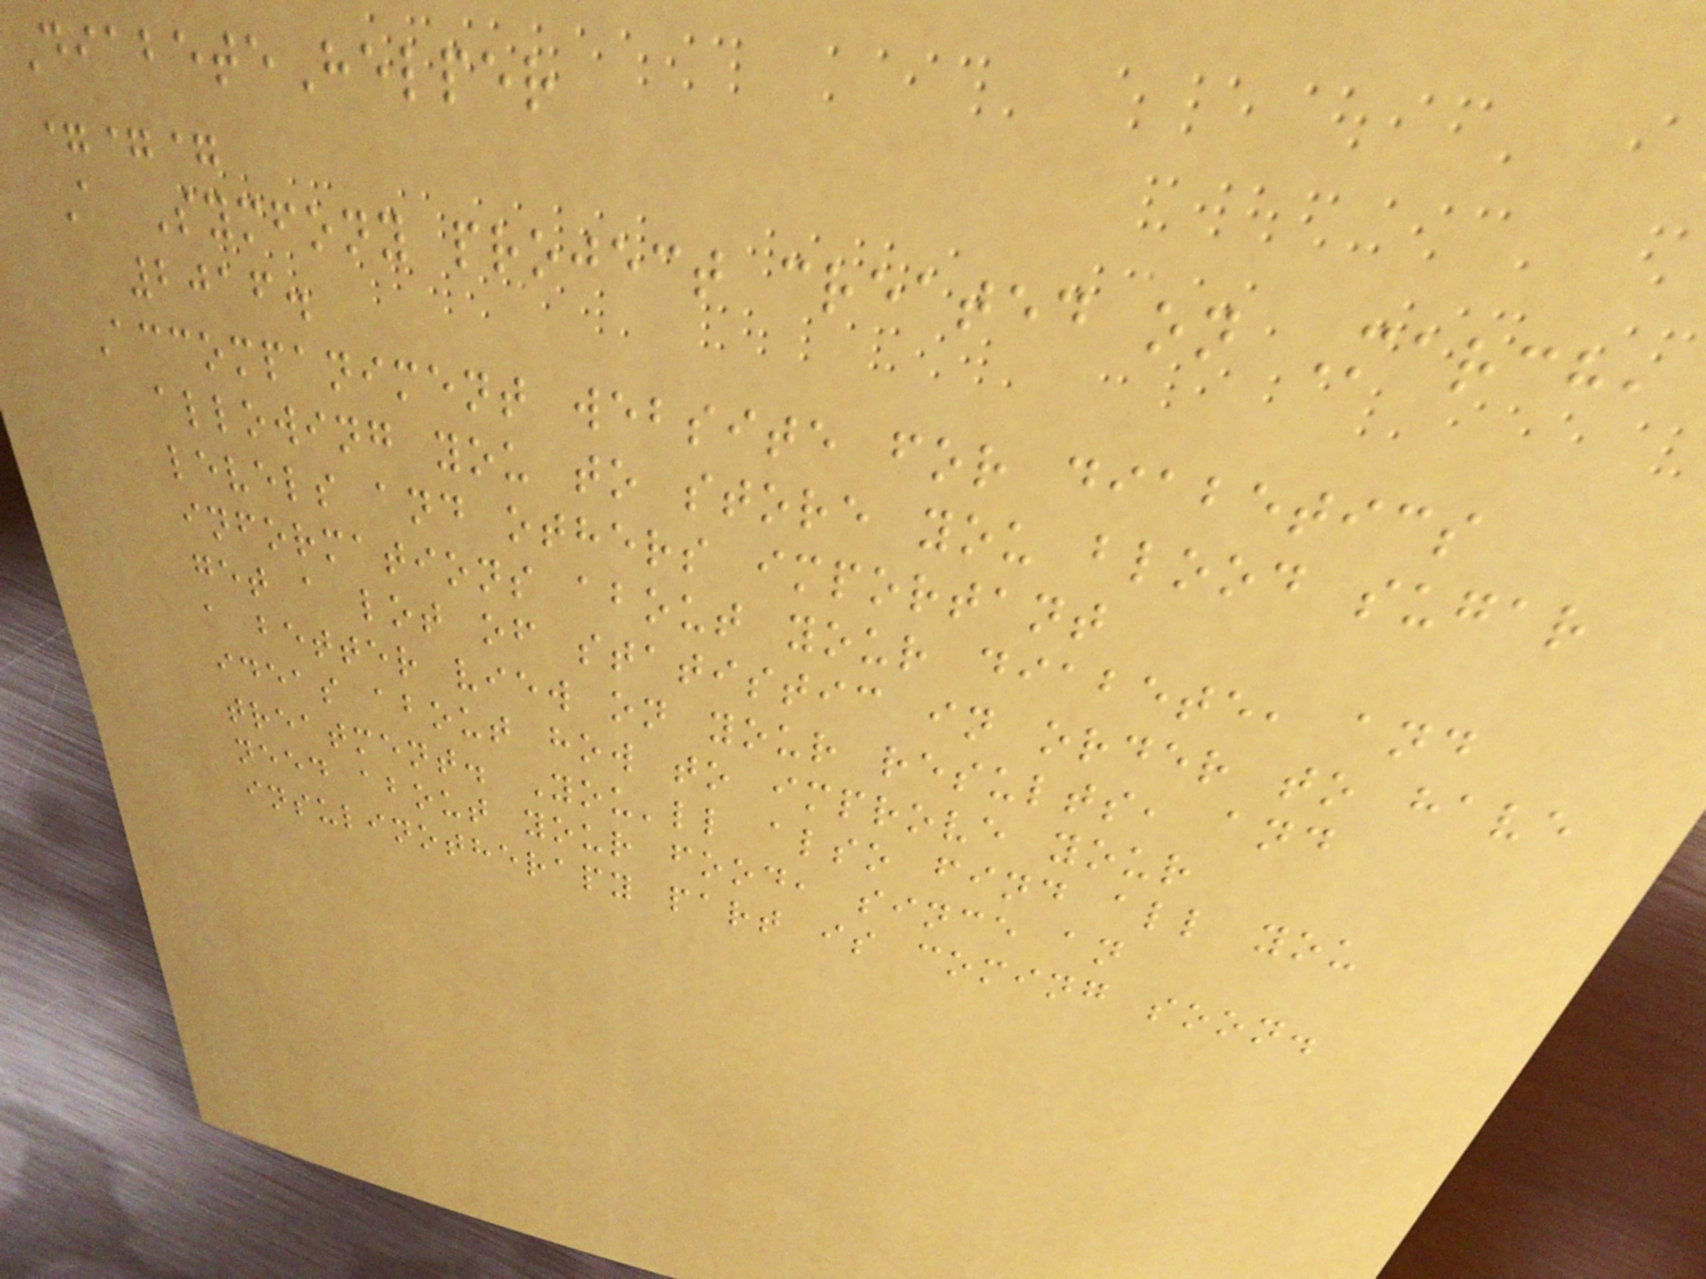DiabeteHelper
===
A Symfony project created on March,
2016.
Accompaniment website for diabetics
allowing you to store you blood sugar
levels and others important
informations about your diabete, and
get a lot of statistic in order to have
a better view on your results, and
ideas about how to improve your
treatment. You'll also find all you
need about your food, since an
insulinotherapy part is coming soon.
